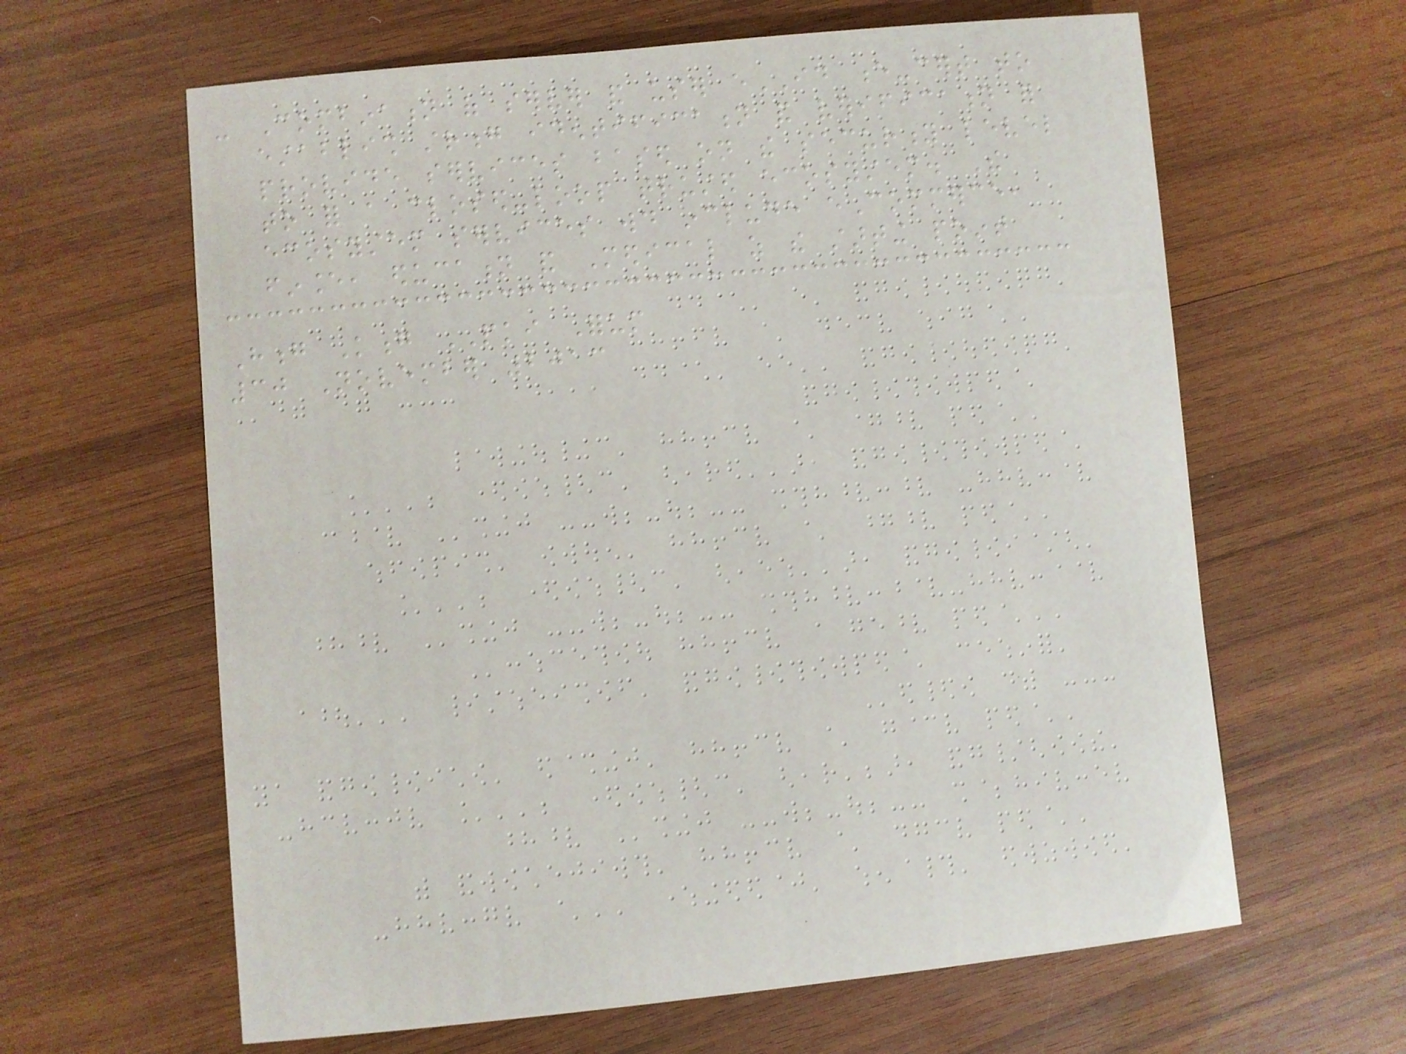- Combination of server and user eID e-cert to
establish strong identification and verification for
provide services based on the security level
to for a closed-loop trusted ecosystem. The
ecosystem services would include eCommerce,
finance, education and Medical as the starting point
Hong Kong PKI Forum
30 November 2013
